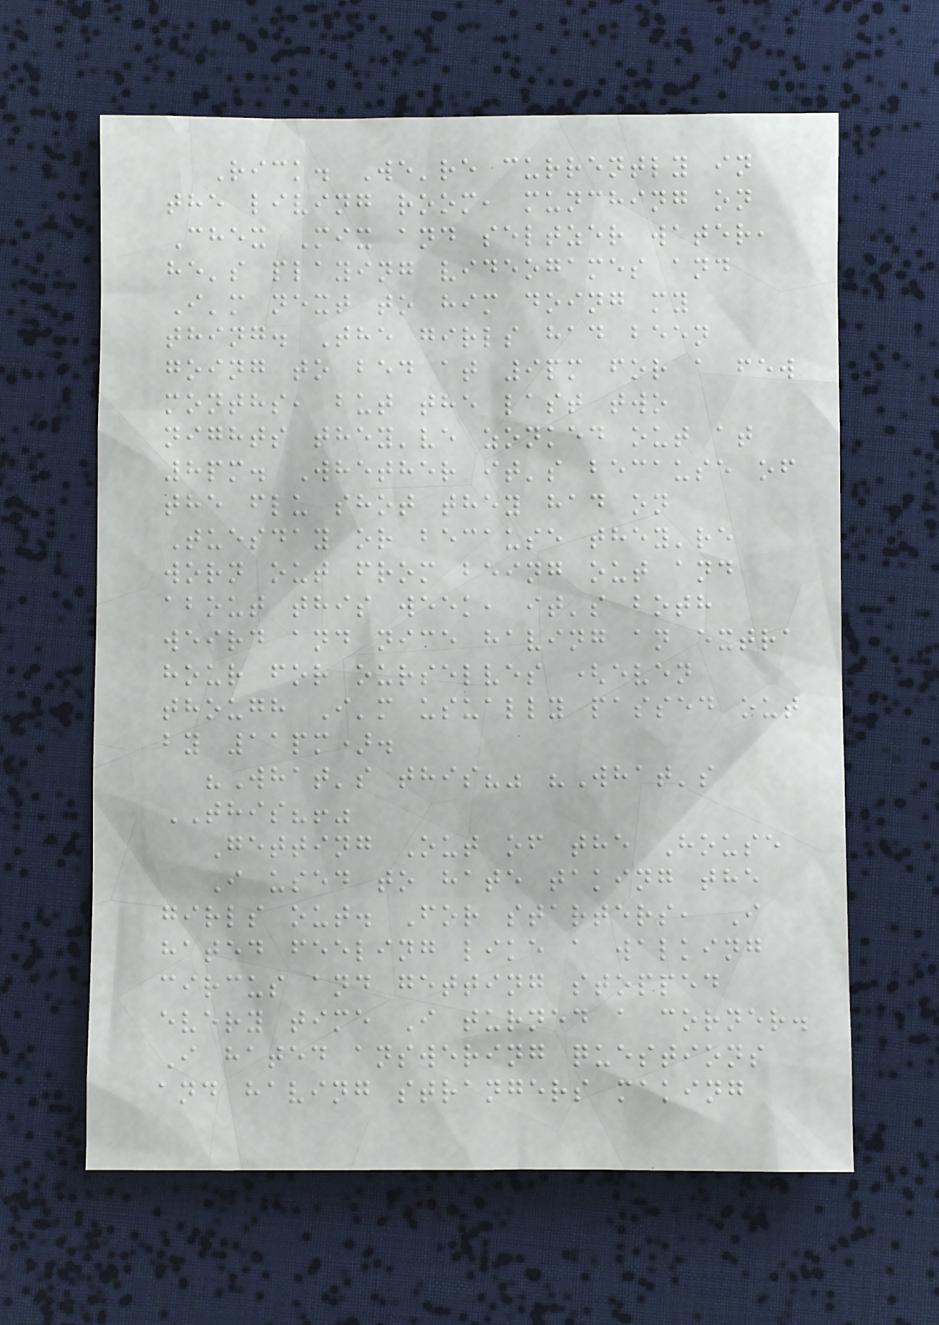Rick. We're currently in
the living room, munching on
Chex Mix and seltzer water,
he's playing videogames and
I'm next to him doing my
thing. The girls had been
going to bed at 9pm for a few
months, but the last two
nights they've zonked out at
8pm. Whether it's because of
the flu shot they had on
Tuesday or because they're
worn out from being out and
about this week, it's both
weird and nice having an extra
hour for ourselves (even
though I'm usually passed out
by 11pm).
"What's this?" "What's
THIS?!"
Getting Out of the House
I used to hate taking the
girls out. For starters, I
hated feeling like a walking
circus and getting stopped
every time I turned a corner.
I hated answering questions
and having strangers making
